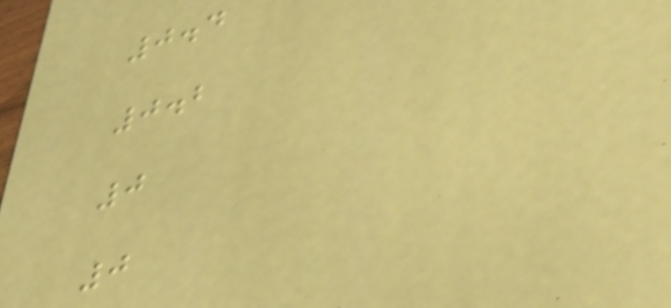0.4
0.2
0
0
